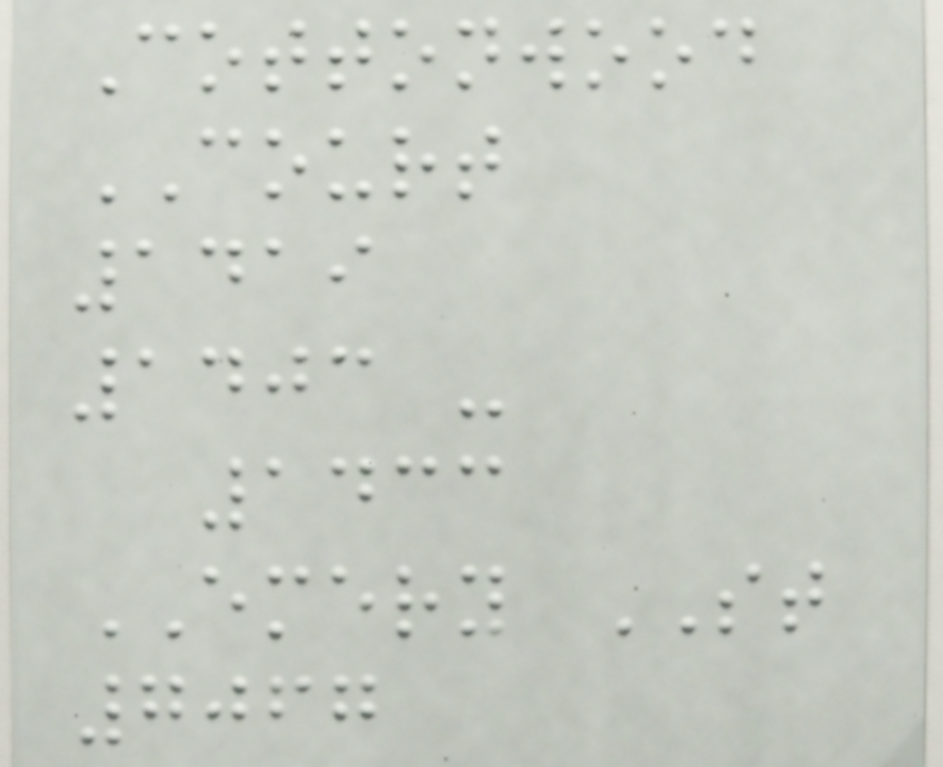Cottonwood
COURT
1419
1403 -
1433
EMERY ST
7067
